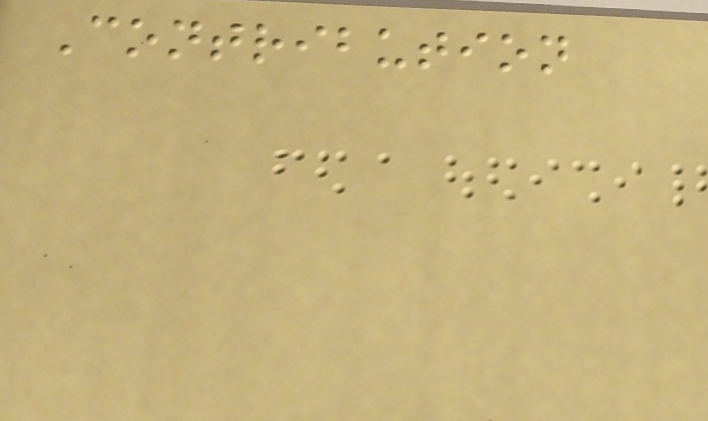Contribution
